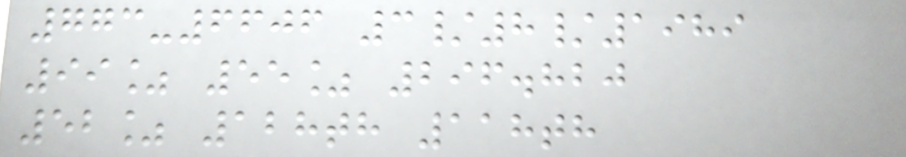773-6606 3/8/1989
99% 55% 296.820
52% 128th 118th
